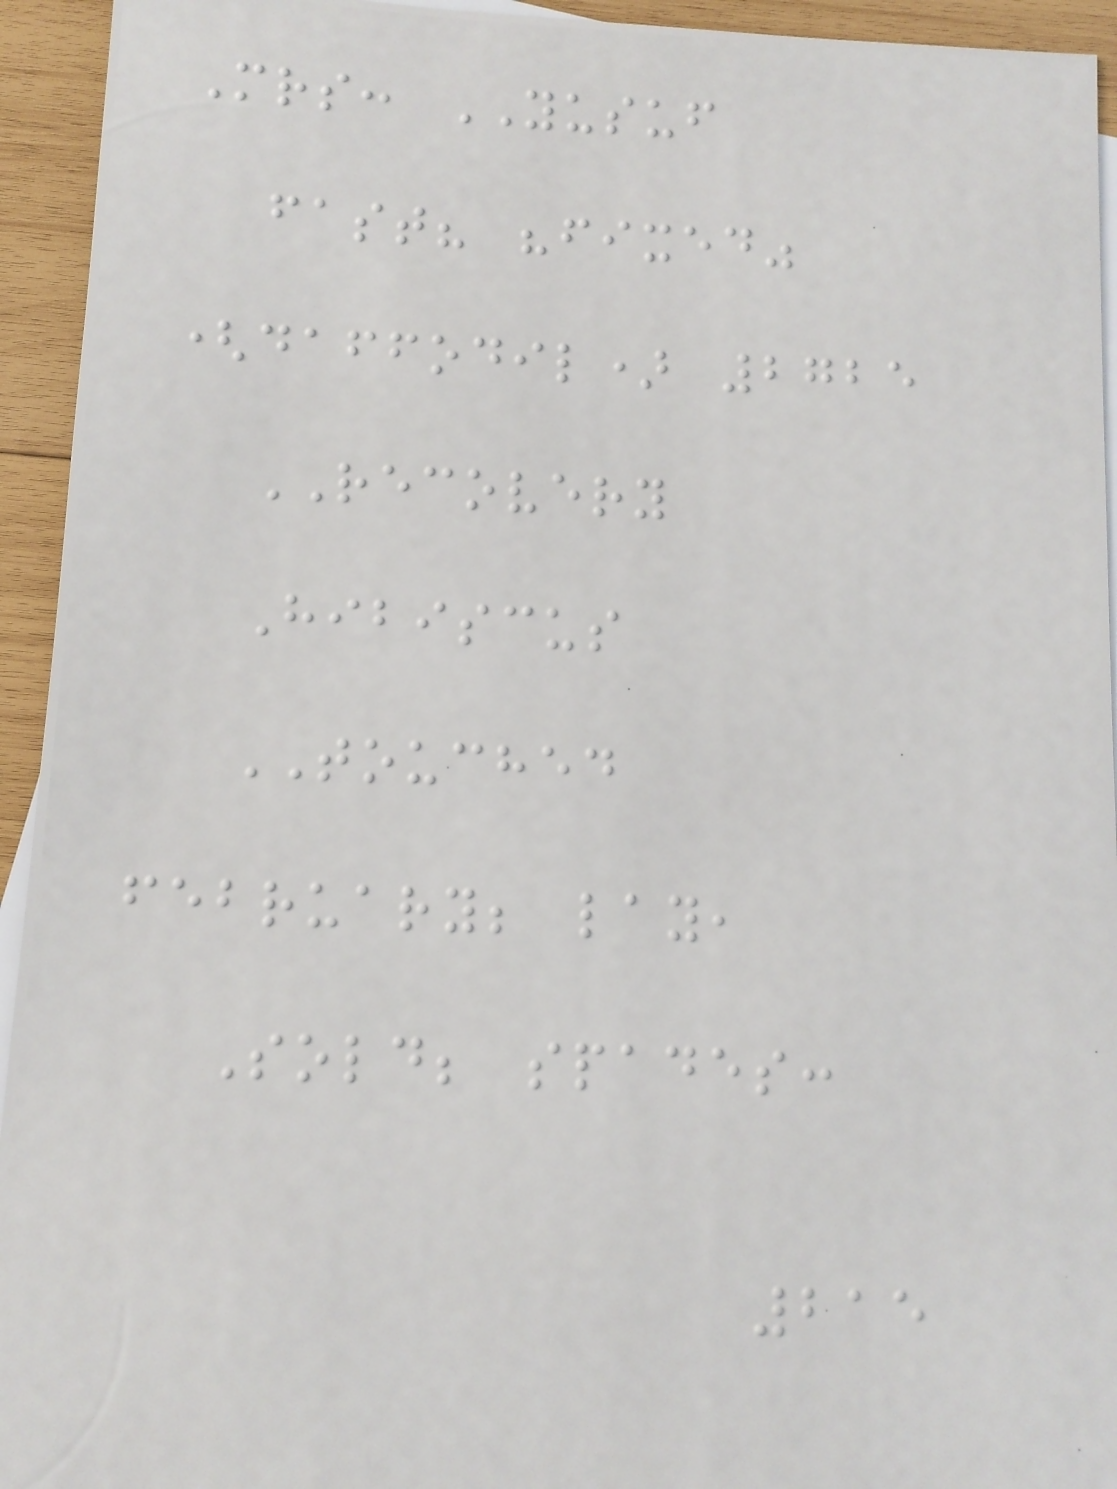Mrs: YUSUF
fast? "fixed"
(daffodil) 2725
RECOVERY
Hibiscus
TOUCHED
february; lay,
Sold; spades:
215
